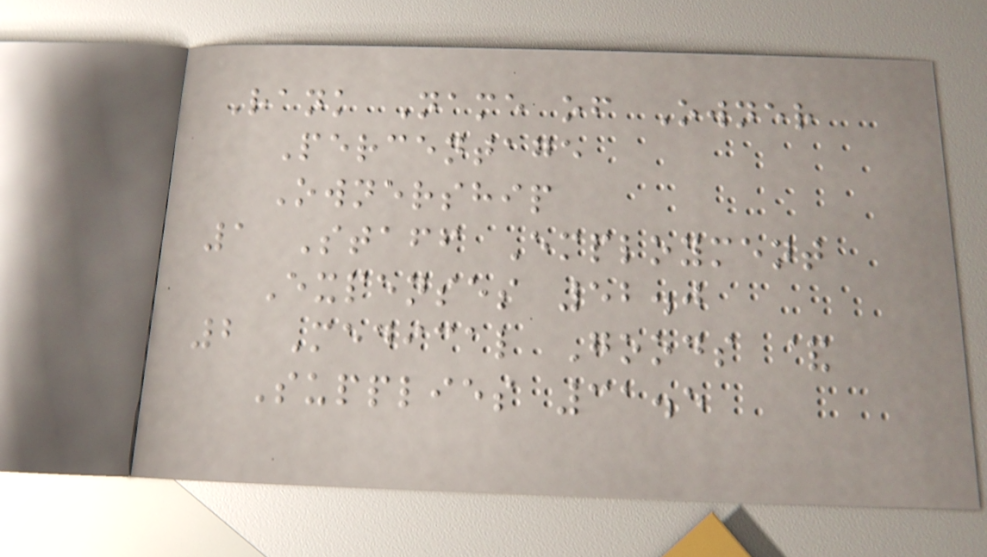Rank Name of Owner
Percentage
Ownership
1 Staff Employment
Expenses 52.0
2 Medical Goods &
Supplies 31.5
